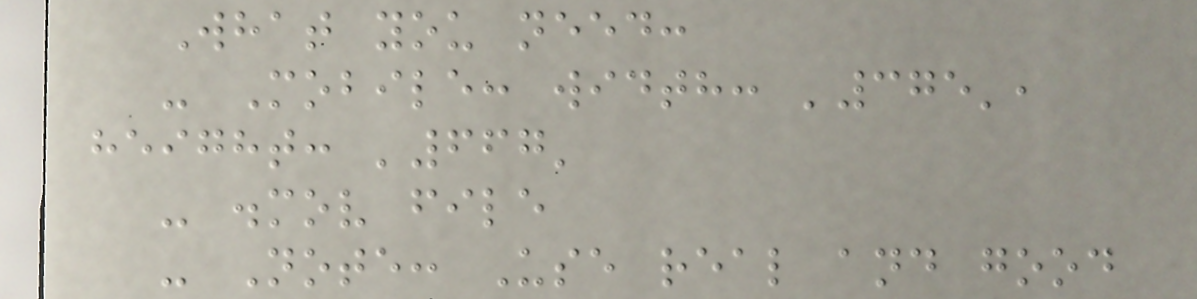What you need:
- Mobile: width: '375',
height: '667'
- .mov file
- Note: Use real and good
